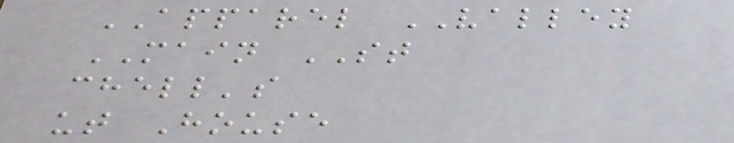APPAREL VALLEY
MAIN ST
chell's
ut House
